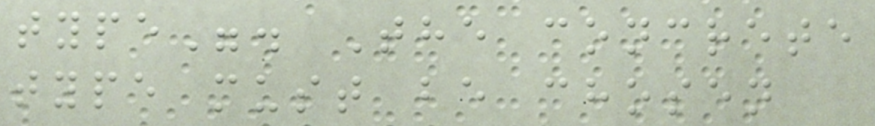type". The concrete
type must be chosen
